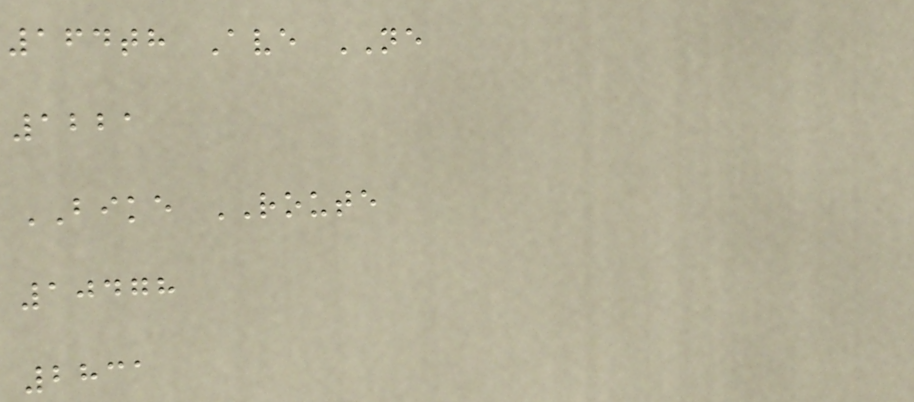164th Ave NE
1221
BIKE ROUTE
10478
2831
